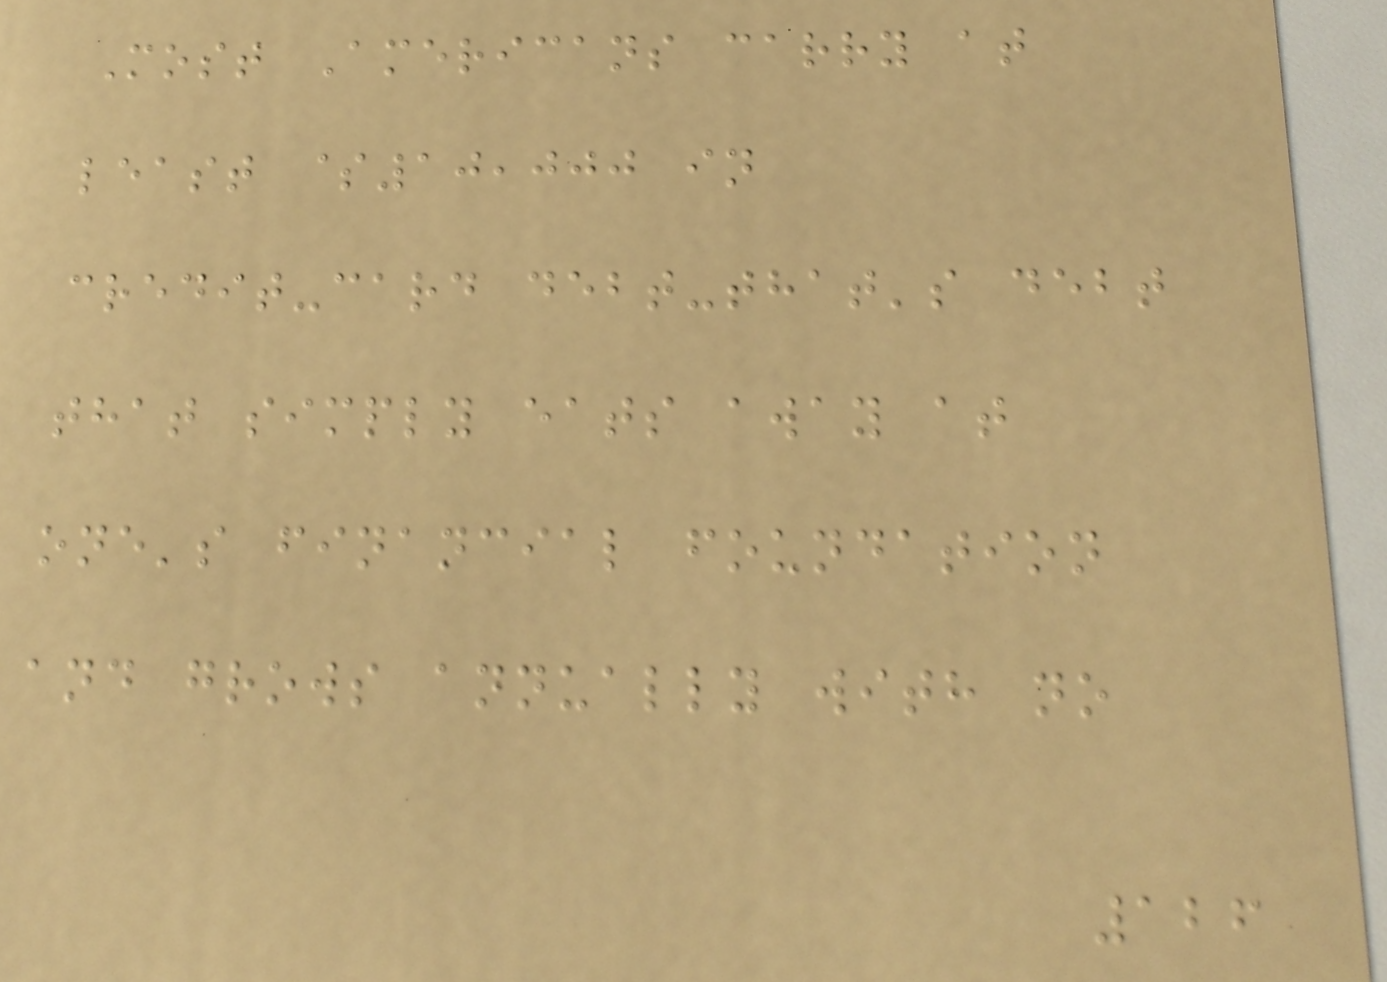Most Americans carry at
least $10,000 in
credit-card debt-that's debt
that simply eats away at
one's financial foundation
and grows annually with no
126
